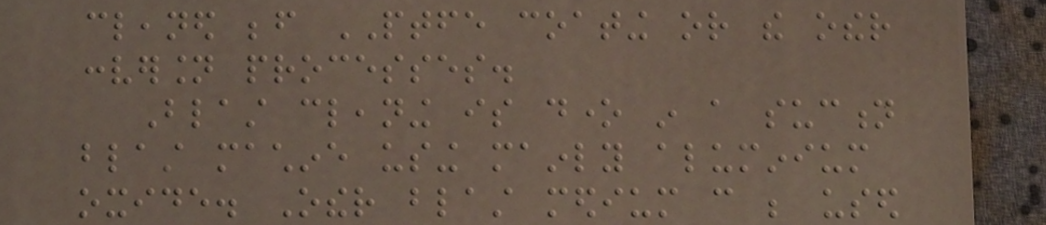cleaned before PTFE coating or the other
conversion processes.
Blast cleaning is done in a suction
blast machine using mainly aluminium
oxide. Other blast medium can be used
